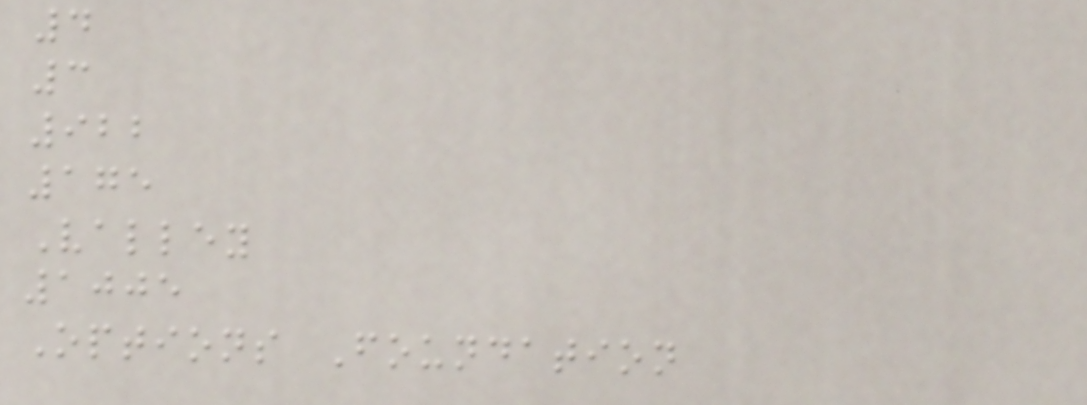4
3
922
175
Valley
1005
Options Foundation
